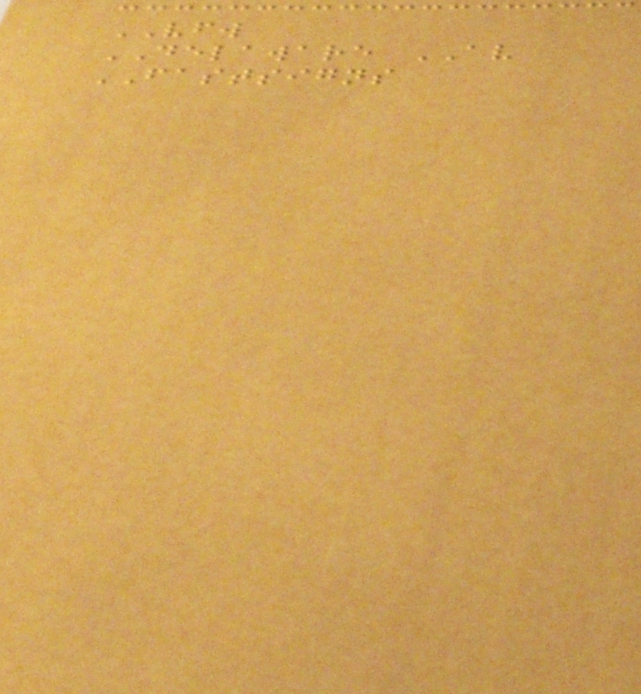VFW
DELAWARE AV
FASTSIGNS
